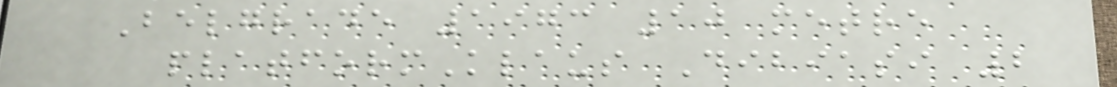Belgrade 1973 10 metre
platformKlaus Dibiasi 2
